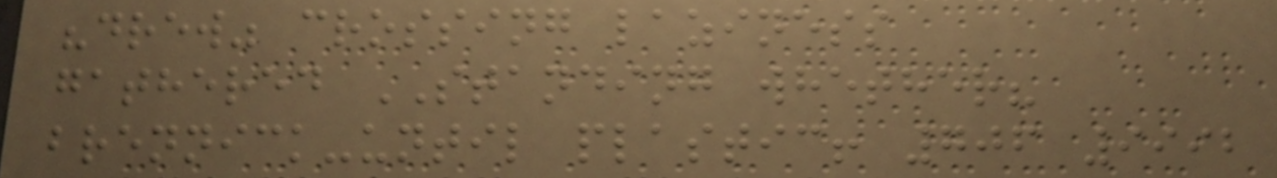"drew" crossing laziness
gathered STANDING whether?
brennick-until plastic! 706 9992
